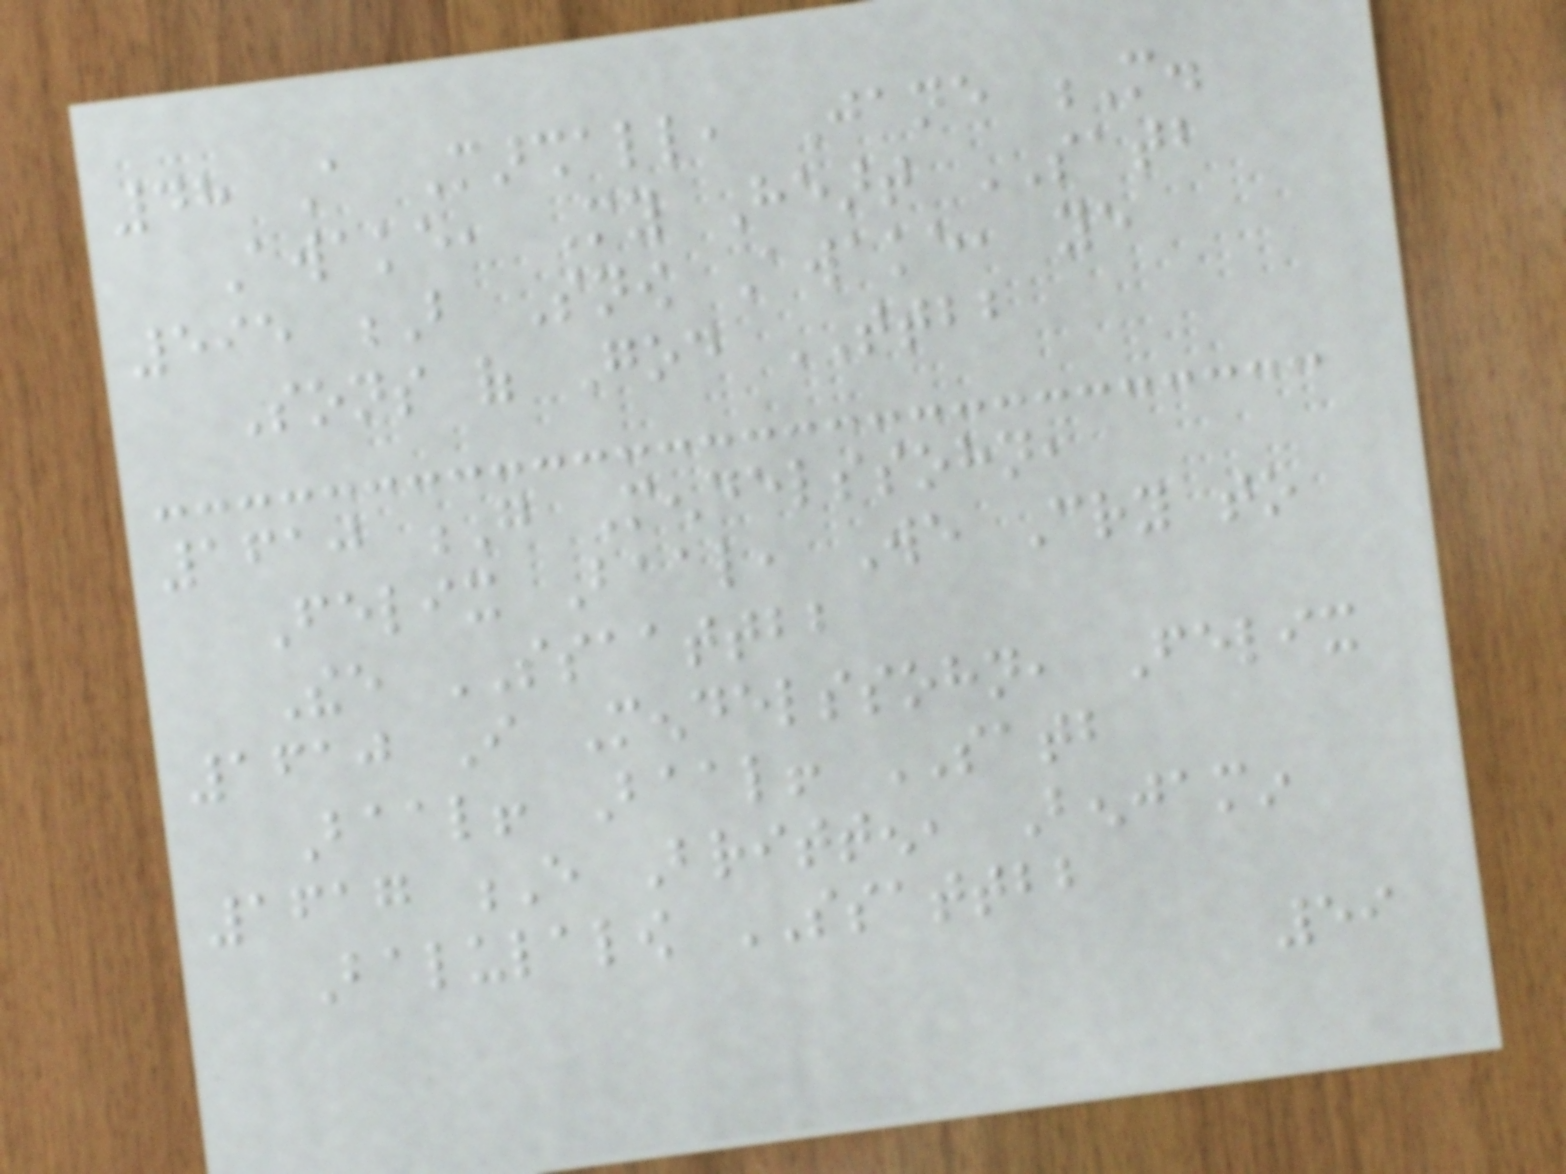48 A Marshall, Jane M.
Awake, My Heart SATB
595 B Snow Awake, ye
Sons of God TTBB
1610 G Mendelssohn,
Felix Baal, We Cry to
Thee SSAATTBB
1610 I Mendelssohn, Felix
Baal! Baal! SATB
1617 E Britten, Benjamin
Balulalow SSATTBB
59
